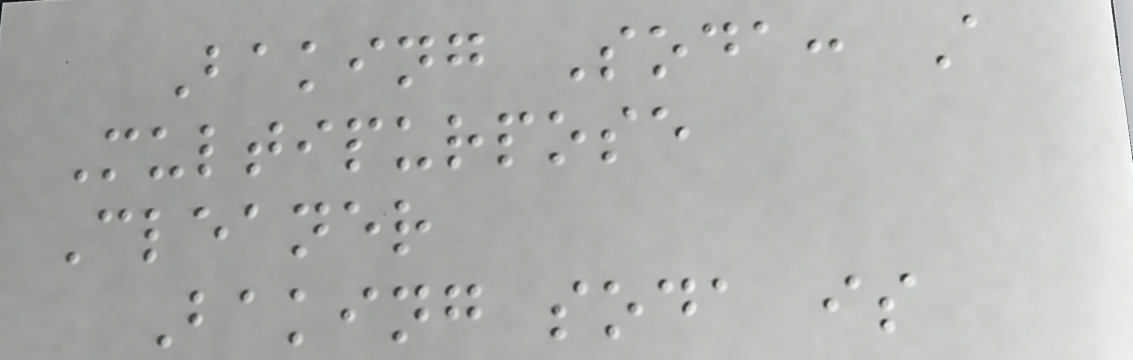Baking Soda: A
Multipurpose
Cleaner
Baking soda is
